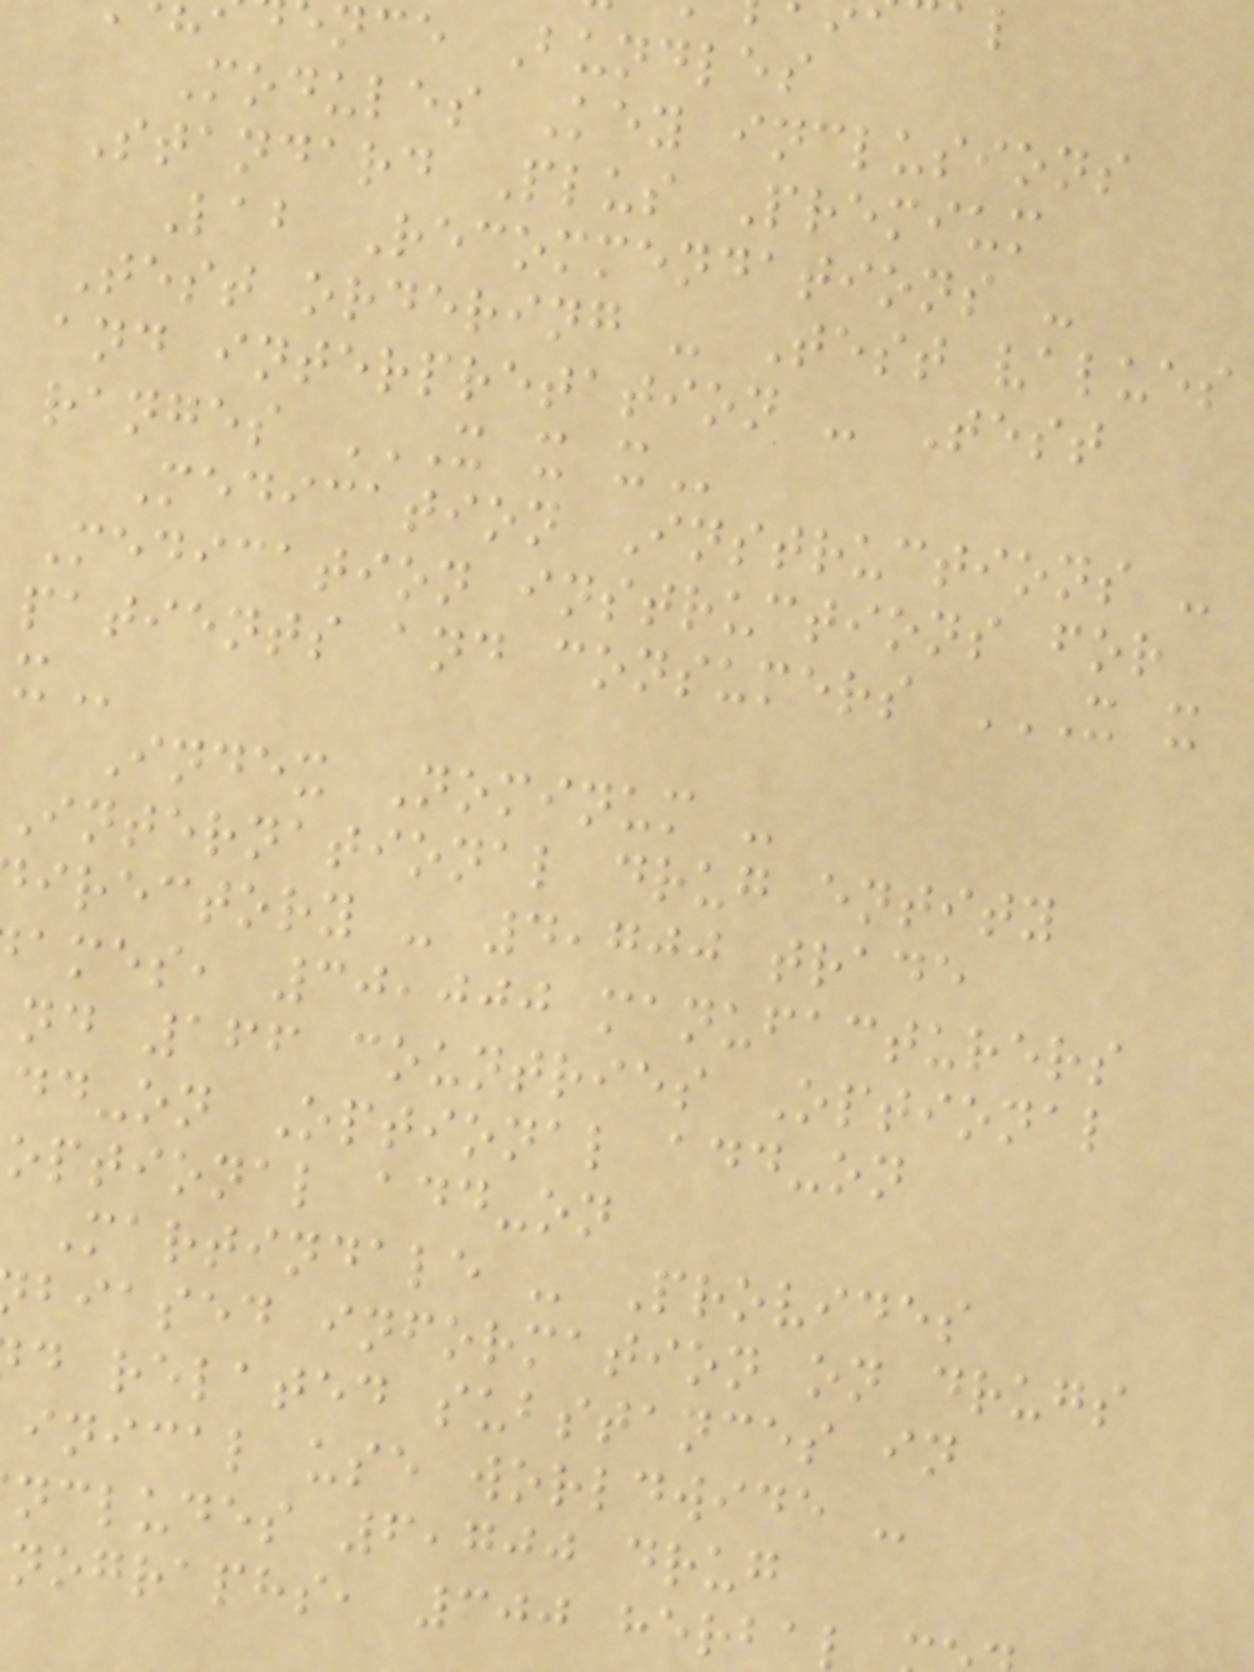nce Bundles
Modules Key inclusions
Standard Plus Premium
Lab Recommendations -
Test ordering - Test values
and interpretation - Test
ranges X X X
Medication Instructions -
Medication instructions for
patients and consumers X X
Index Nominum -
international drug entity
irectory - 4,700 trade
ames, 30,000 manufacturers
nd 166 countries Optional
dd-on Optional add-on
optional add-on
Martindale - Provides
biased information on drugs
d related substances in
inical use worldwide -
ncludes 6,700 drug
nographs, 300 herba
